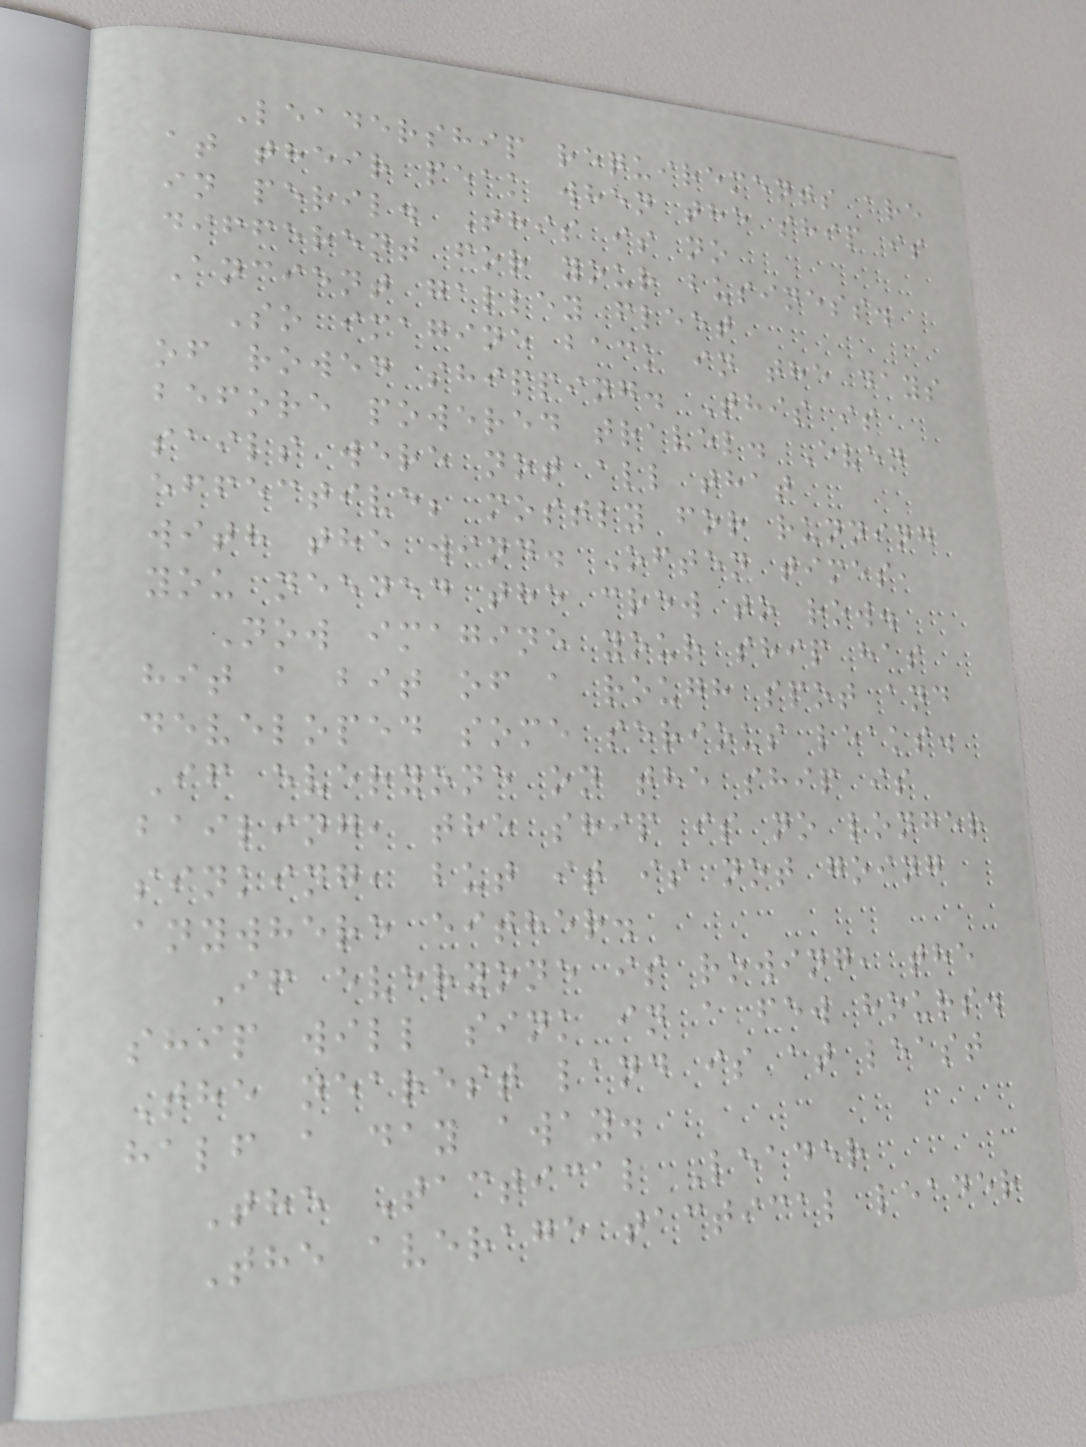Leadership requirements are
at their peak when the ship is
in peril. This is no
different for your business.
Ancient galley fleet
So imagine back in the days
of rowed shipping. This is
before powered travel. Even
sails were not all that
effective; mostly for running
with the wind. Often times,
you needed the crew to row.
Now imagine your ship has
hit a bit of a rough spot and
developed some serious leaks.
If everyone on the ship is
bailing, the ship is no longer
sinking, but it is not going
anywhere either.
If everyone is rowing, the
ship will sink in a few hours.
The nearest land is at least
half a day away.
The Tactical Leader
The average tactical leader
